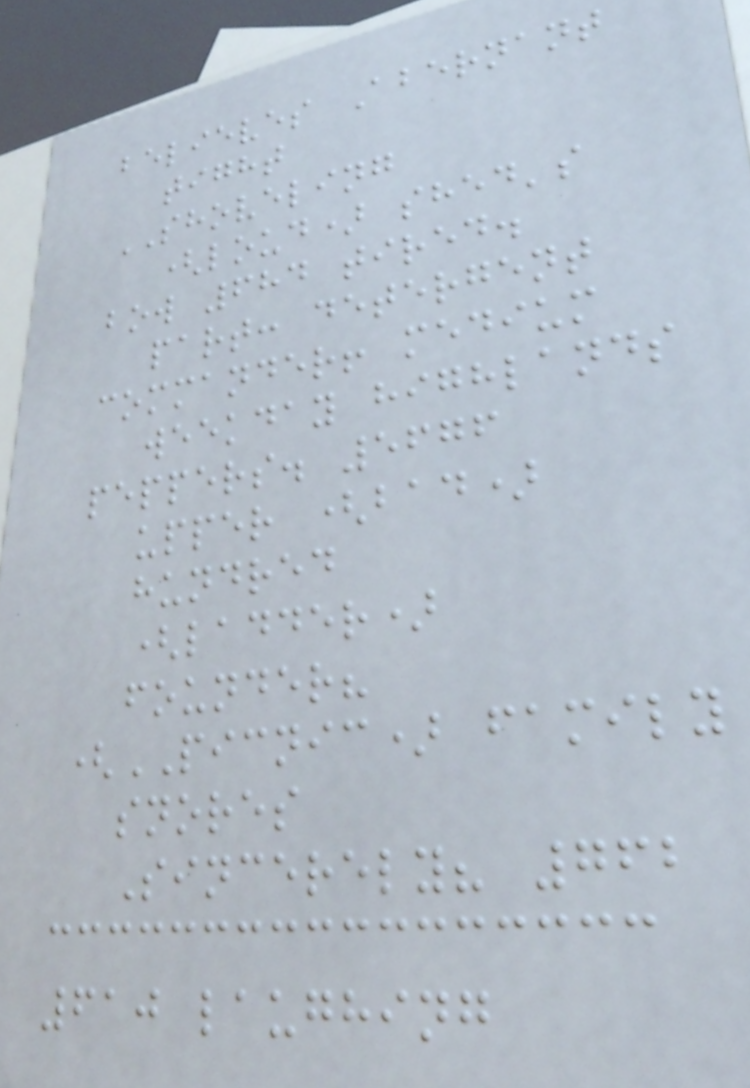believes Abernant
tight
SHOVELING
(loud) shed's
bow 684 tired.
part: detergent
commander! medium
weekday highlands
peppers. 5676
upper (bad)
hundred
(ladder)
founder?
(PICNIC) family
snores
Sincerely? 762
610 laughing
